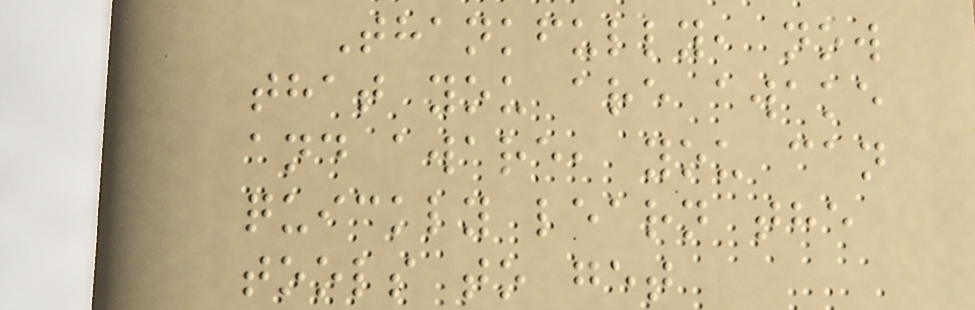Thankfully, now
that you are awake
and aware, you can
quickly learn the
tools to get
